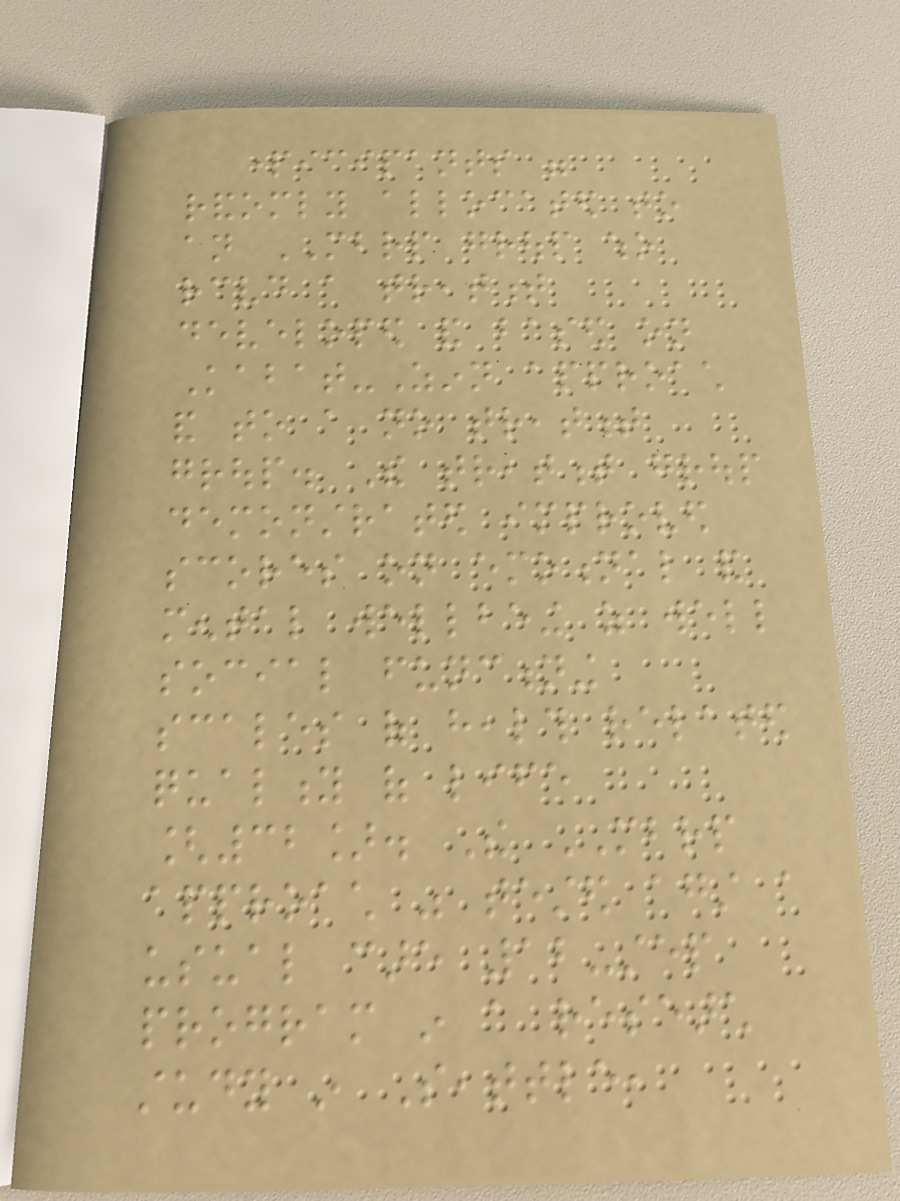participants were
randomly allocated to
an MBRP group who
received a treatment
developed and based on
Kabat-Zinn approach
and to a no treatment
group. The treatment group
demonstrated improved
scores on emotional and
mental wellbeing as well
social functioning
scales of health related
quality of life
[32]. The MBRP
approach was tested against a
usual care 12-step
program in a research
study in Seattle,
